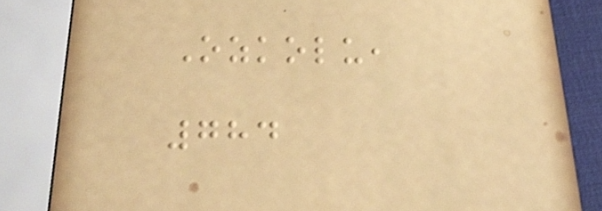Ozkolu,
784
